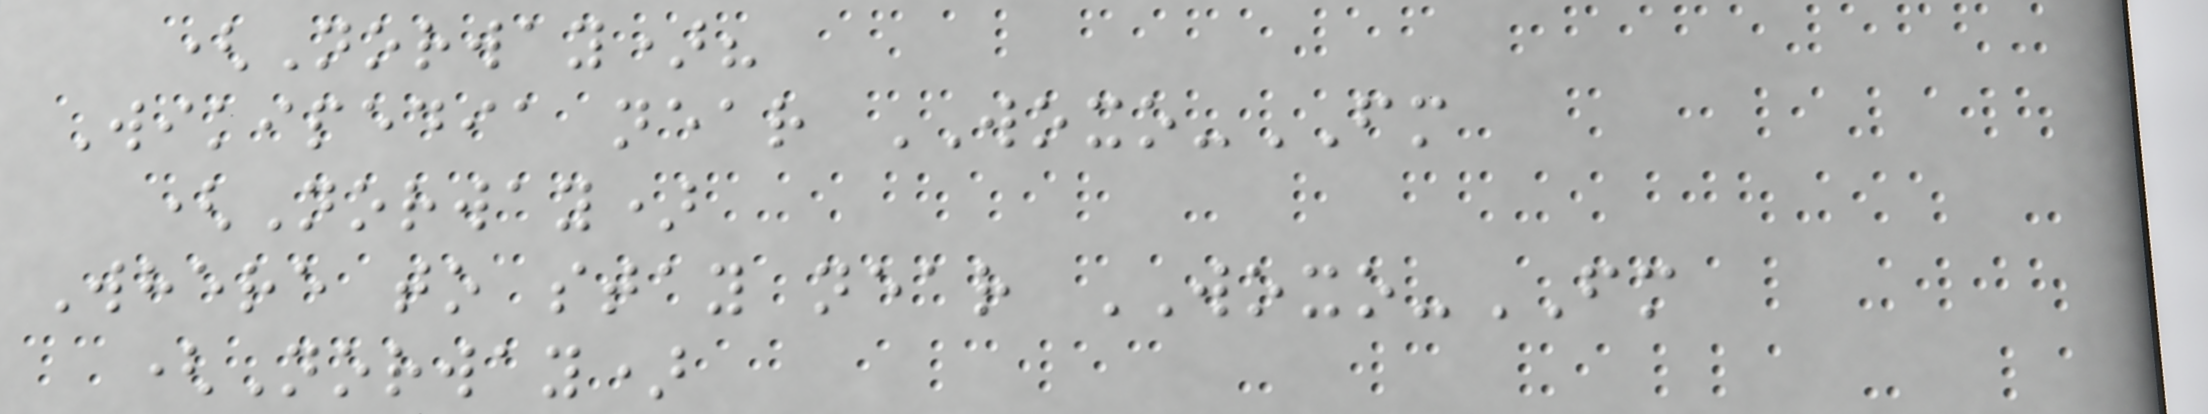(Norway)?
Wikipedia near WOXO-FM
(Norway)
Where to stay near WOXO-FM
(Norway)
